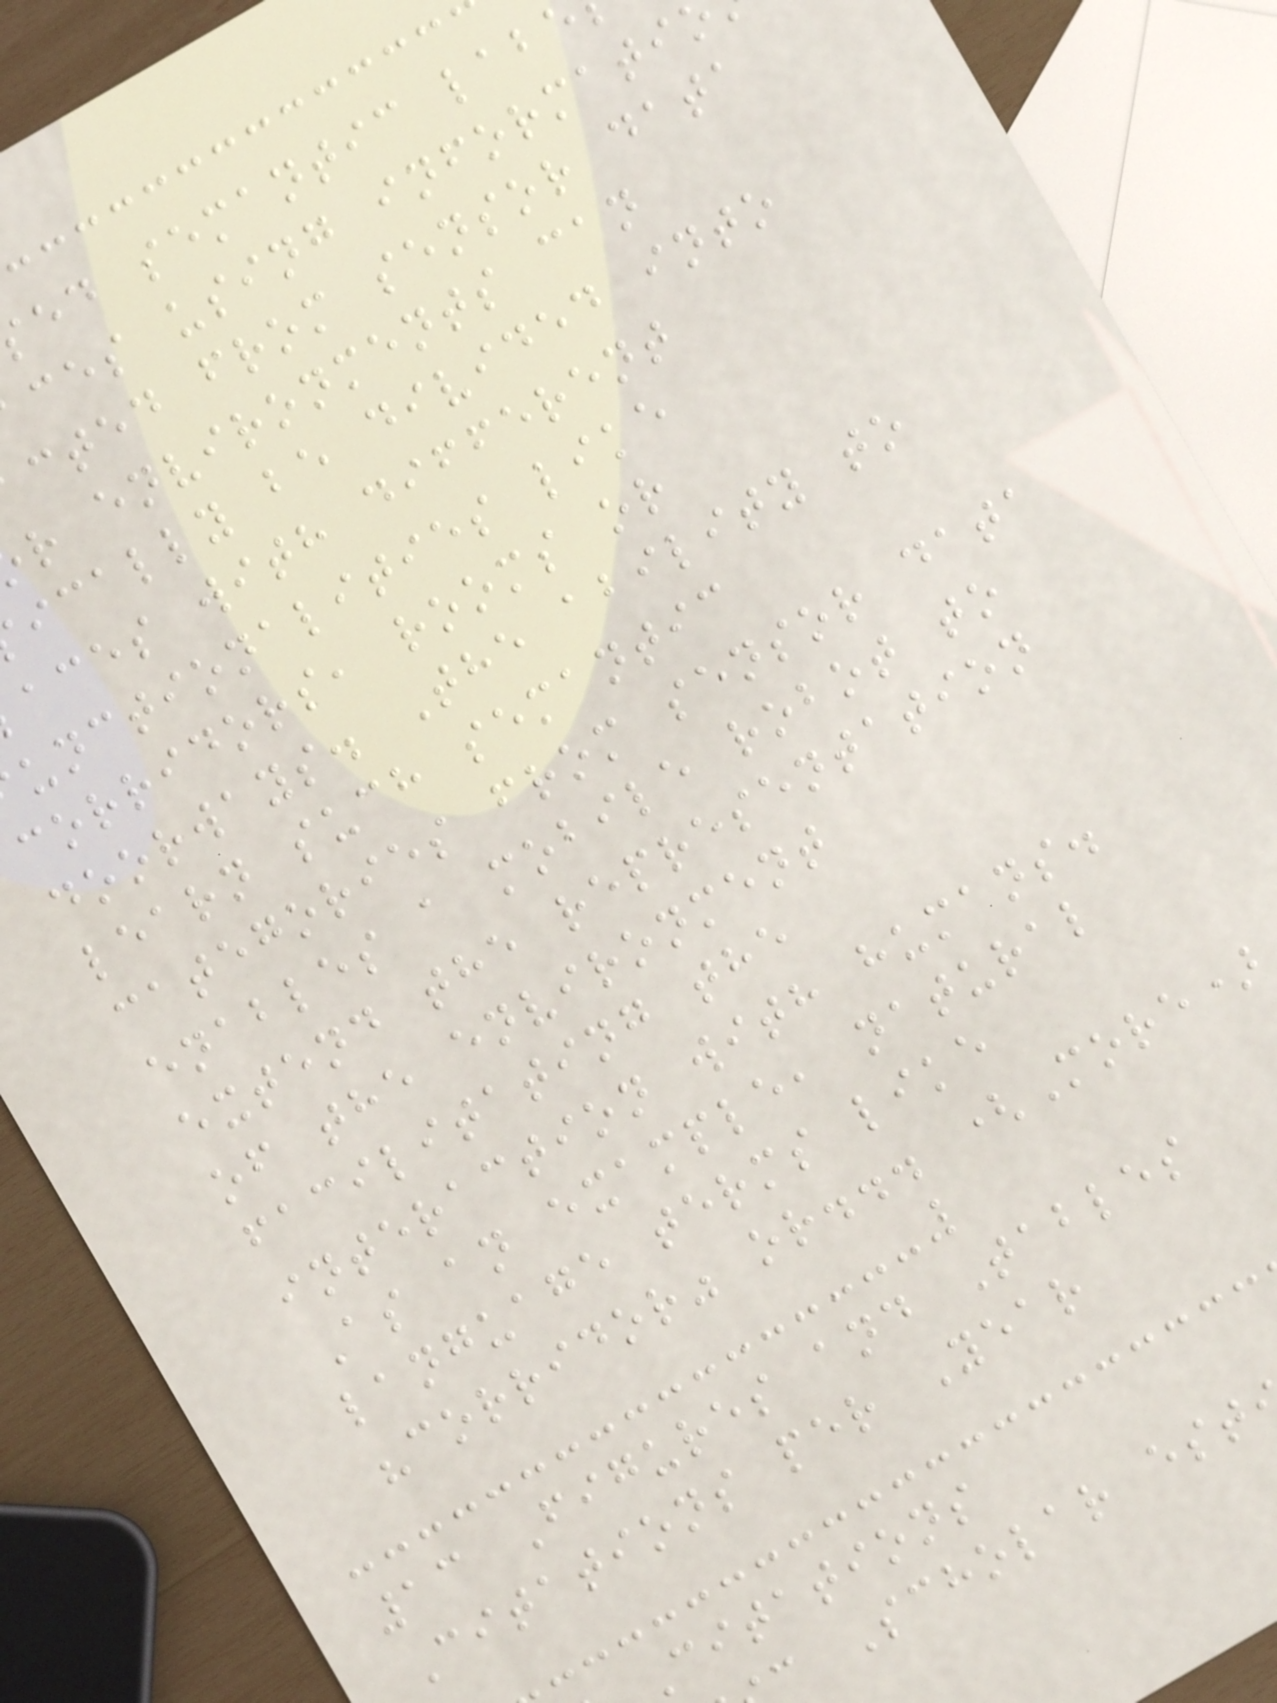ed semantic labe
ces using informati
cted from sensor data
r environments can
ically be divided into
aces with different
unctionalities like
corridors, rooms or
doorways. The ability to
learn such semantic
categories from sensor data
enables a mobile robot to
extend the representation
of the environment
facilitating the
interaction with humans.
As an example, natural
language terms like
"corridor" or... (More)
13 Figures and Tables
Citations per Year
citations
c Scholar est
